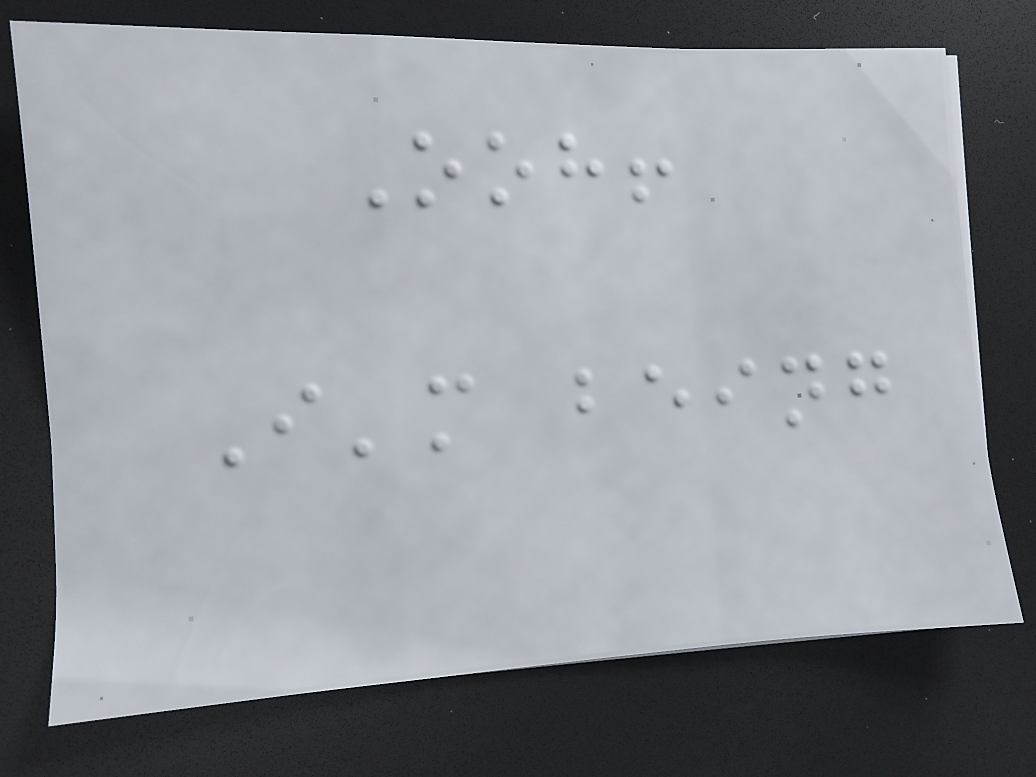Ooh!
I'm being
